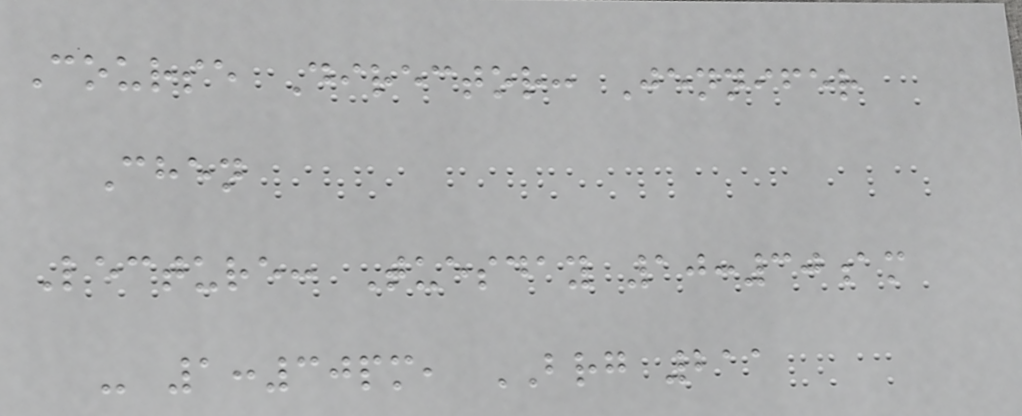Course Director: Jennifer
Chen
Lecture: Tuesday 10:30am
- 1:30pm, BRG 211
